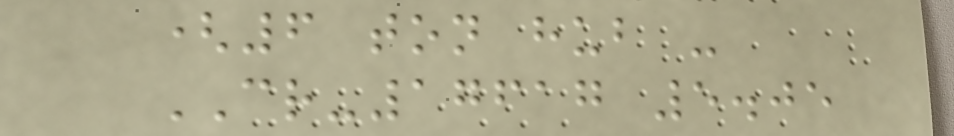(6 ton hub -
CR-17617 5.05
